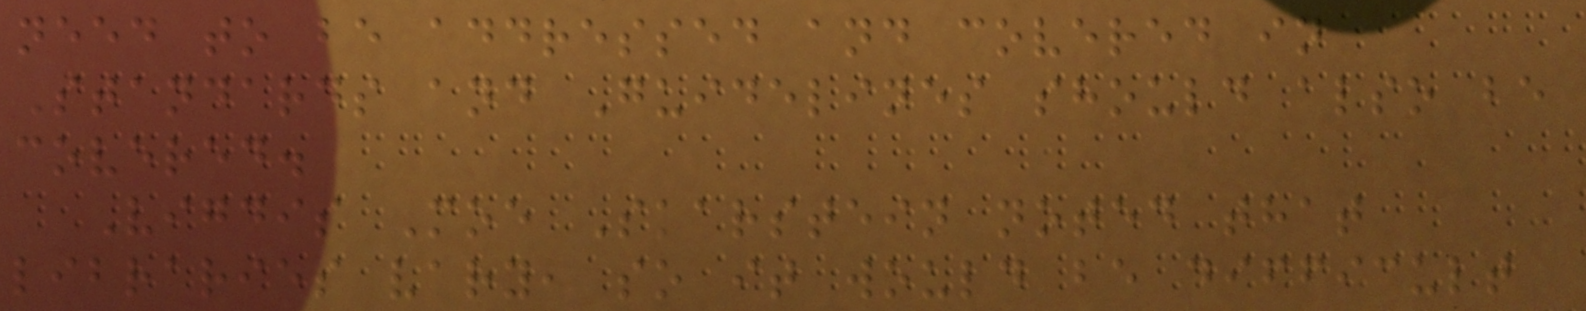need to be addressed and covered in
Standards and Guidelines should also be
covered.
Vigdis Moe Skarstein noted that
libraries vary, so it would be difficult
